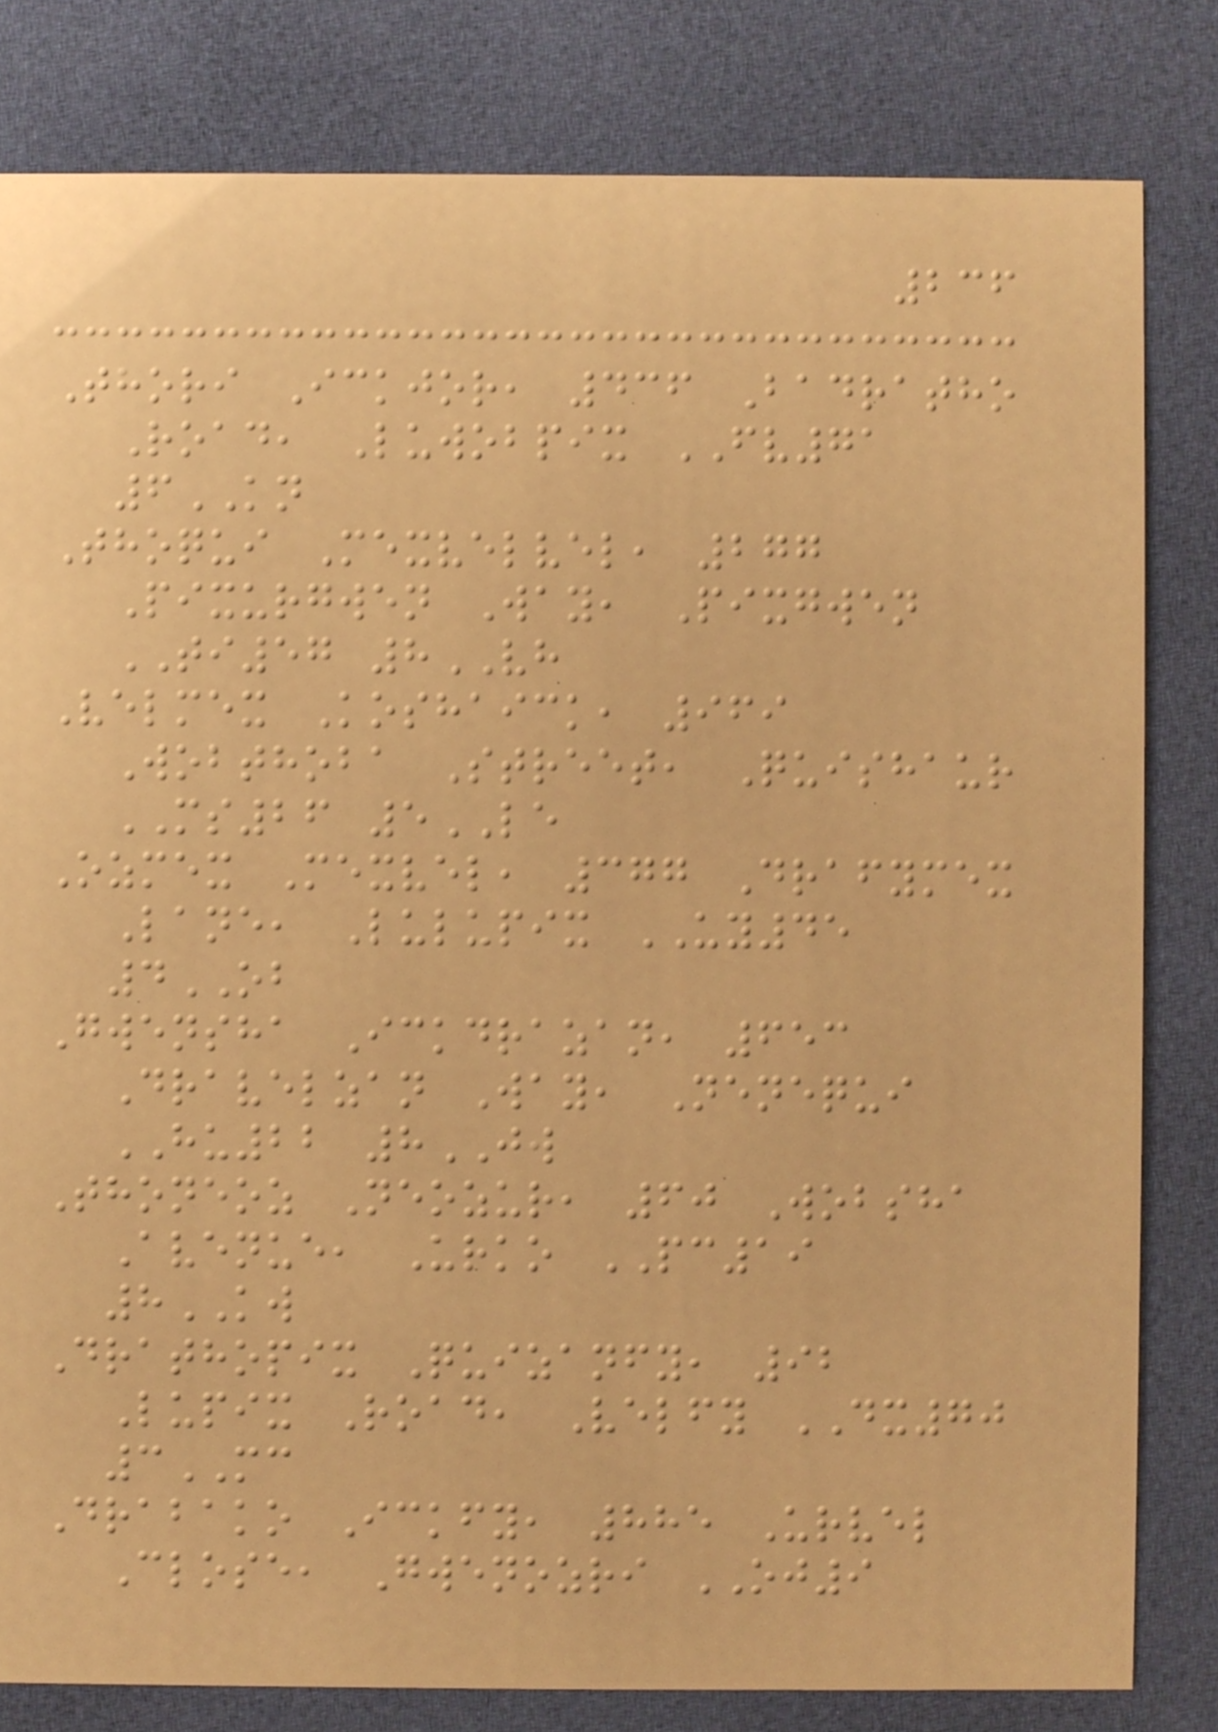236
Thori Ickjor, 436 Badratho
Road, Luwobpix FV71
6KN
Thoqui Mexvelvel, 277
Pixurgwen Way, Pixgwen
TI57 8VH
Velmex Koshaick, 969
Wobthoba Street, Quishaur
MS26 5LE
Ozmex Mexvel, 377 Drafymex
Lane, Lulupix UY45
4OB
Gwensha Ickdrazan, 653
Dravelzan Way, Nenequi
HU22 8JW
Thoneoz Neozur, 60 Wobsha
Avenue, Urko PC19
8KW
Drathopix Quizanfy, 92
Lupix Road, Velfy DX70
3MC
Drabako Ickfy, 885 Urvel
Close, Gwenozri OJ9
